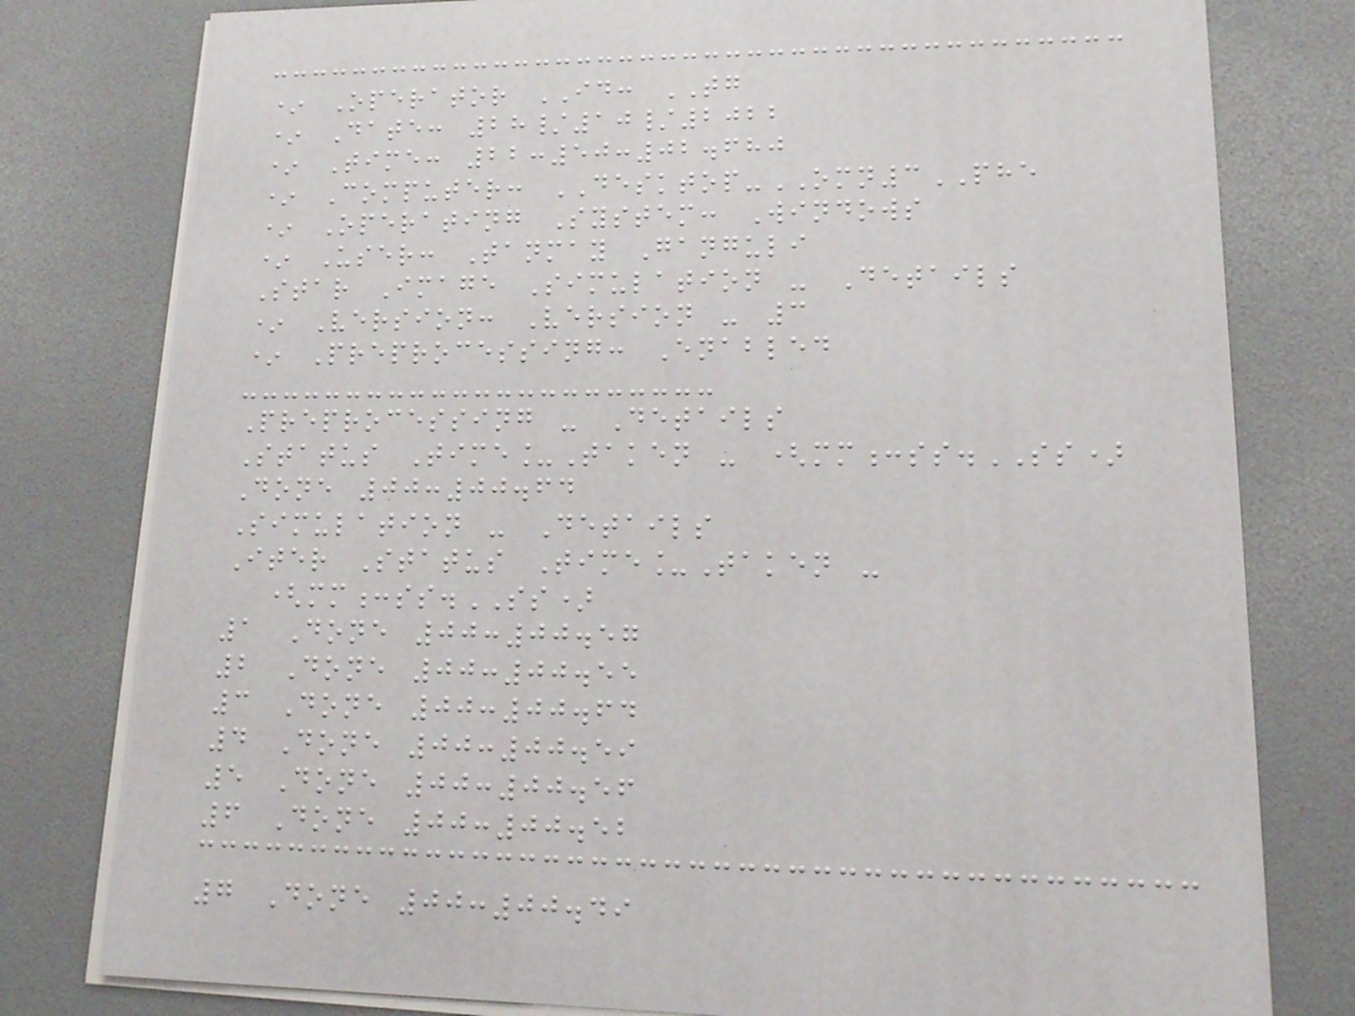* Operator ID: TG
* Date: 28/10/2022
* Time: 22:50:02.680
* Computer: DESKTOP-OMN3PHE
* Operating System: Windows
* User: Tanmay Ganguli
Star Image Simulation - Details
* Version: Version - 3
* Preprocessing: Enabled
Preprocessing - Details
Status Time_Taken - (mm:ss.SS)
Done 00:00.64
Simulation - Details
Iter Status Time_Taken -
(mm:ss.SS)
1 Done 00:00.57
2 Done 00:00.55
3 Done 00:00.64
4 Done 00:00.59
5 Done 00:00.56
6 Done 00:00.52
7 Done 00:00.49
